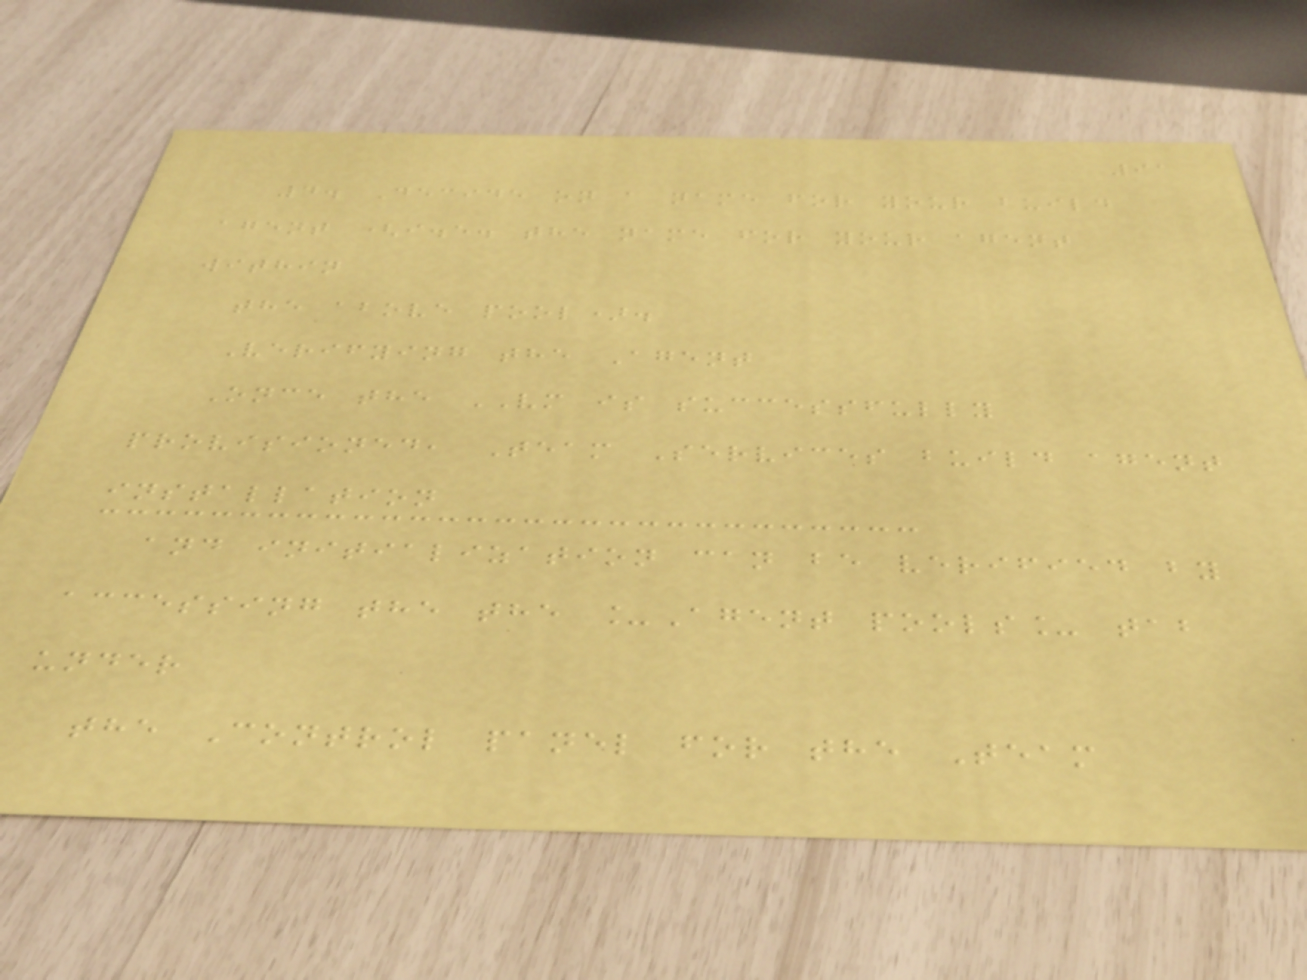91
4. Decide on a name for your build
agent (i.e. the name for your agent
within
the above pool).
Verifying the Agent
Once the VM is successfully
provisioned, Team Services build agent
installation
and initialization can be verified by
accessing the the _Agent pools_ tab
under
the Control panel for the Team
